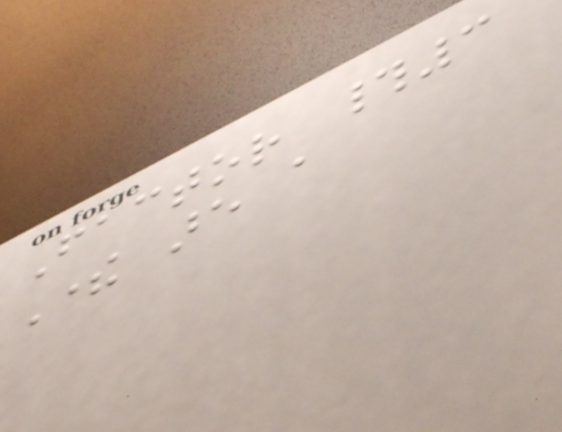Factor #3
There are a
